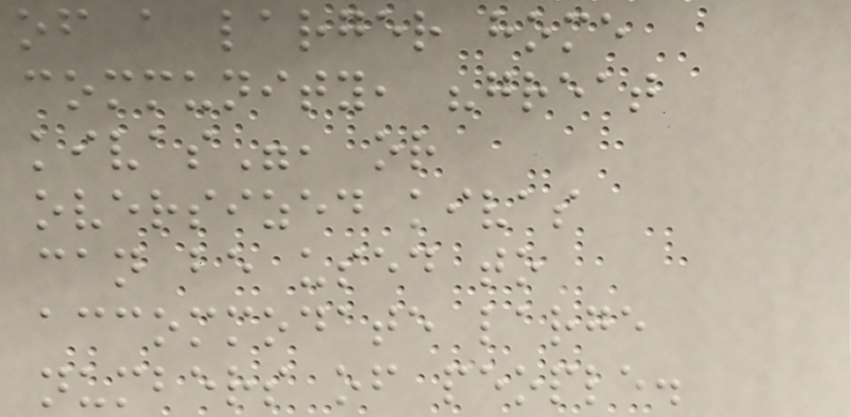of a larger home
community, "great
kivas", or
oversized kivas
can be used to
accommodate large
numbers of people.
